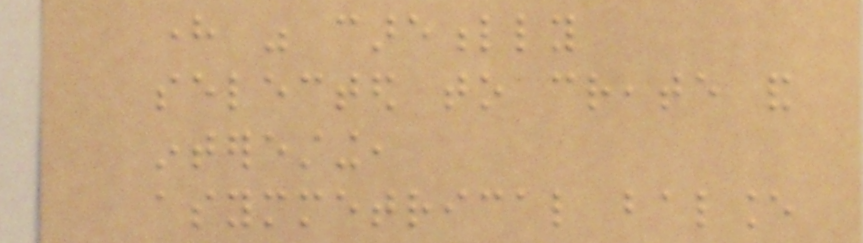here was carefully
selected to create and
interesting,
asymmetrical balance
